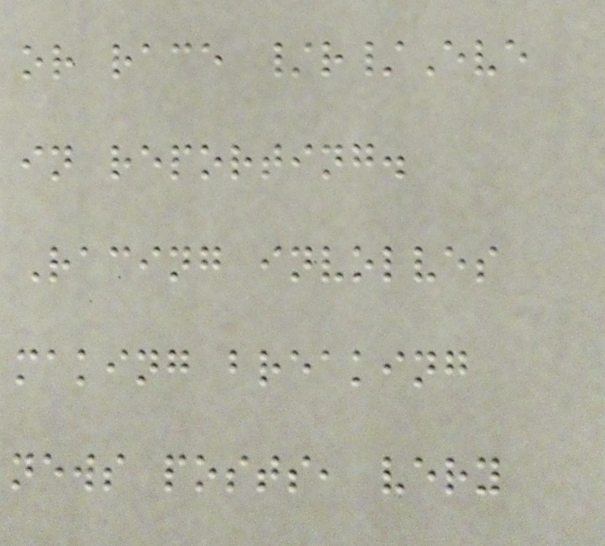or race /r/Eve
in reporting.
Racing involves
making breaking
news posts, very
